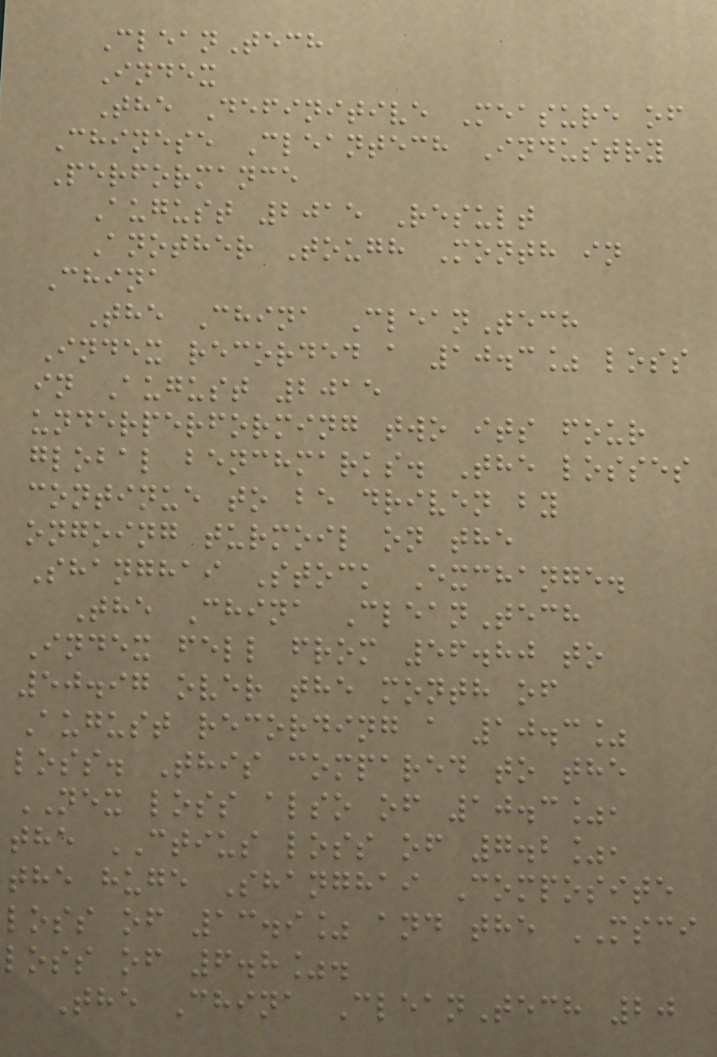CleanTech
Index
The Definitive Measure of
Chinese Cleantech Industry
Performance
August 2015 Result
Another Tough Month in
China
The China CleanTech
Index recorded a 10.3% loss
in August 2015
underperforming two its four
global benchmarks. The losses
continue to be driven by
ongoing turmoil on the
Shanghai Stock Exchange.
The China CleanTech
Index fell from 56.80 to
50.97 over the month of
August recording a 10.3%
loss. This compared to the
NEX loss also of 10.3%,
the CTIUS loss of 7.2%,
the huge Shanghai Composite
loss of 13.9% and the MSCI
loss of 6.8%.
The China CleanTech 20
